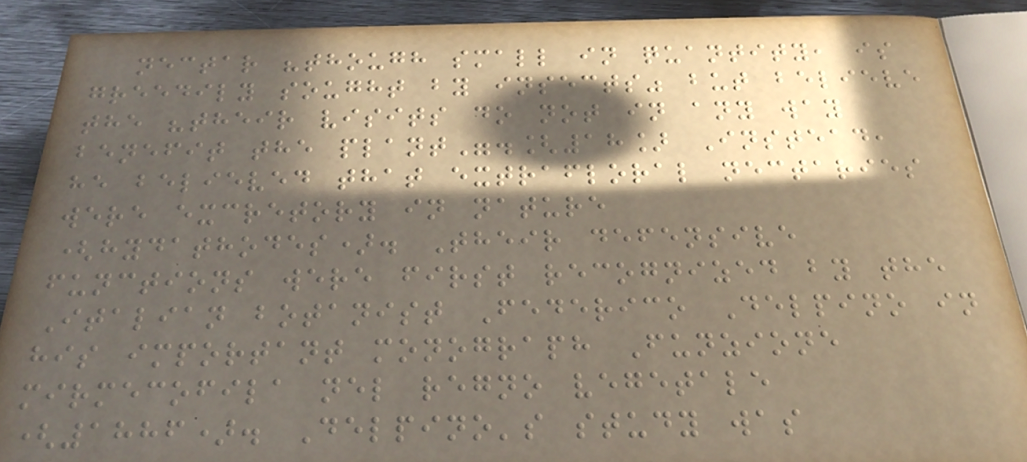nectar "though small in quantity, is
greedily sought by insects" but believe
the "their visits do not in any way
benefit the plant".[18] Instead,
he believed that extrafloral nectaries
were excretory in nature
(hydathodes). Their defensive
functions were first recognized by the
Italian botanist Federico Delpino in
his important monograph Funzione
mirmecofila nel regno vegetale
(1886). Delpino's study was
